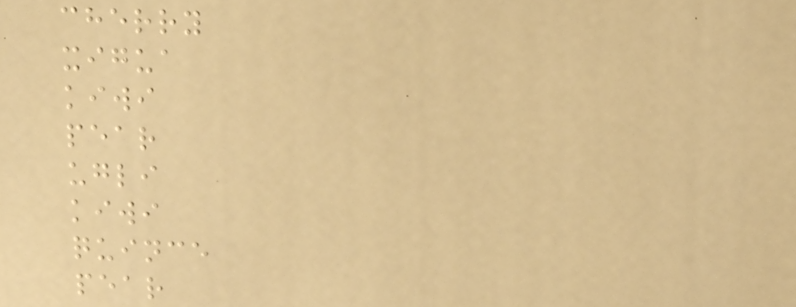cherry
xigua
kiwi
pear
ugli
kiwi
quince
pear
